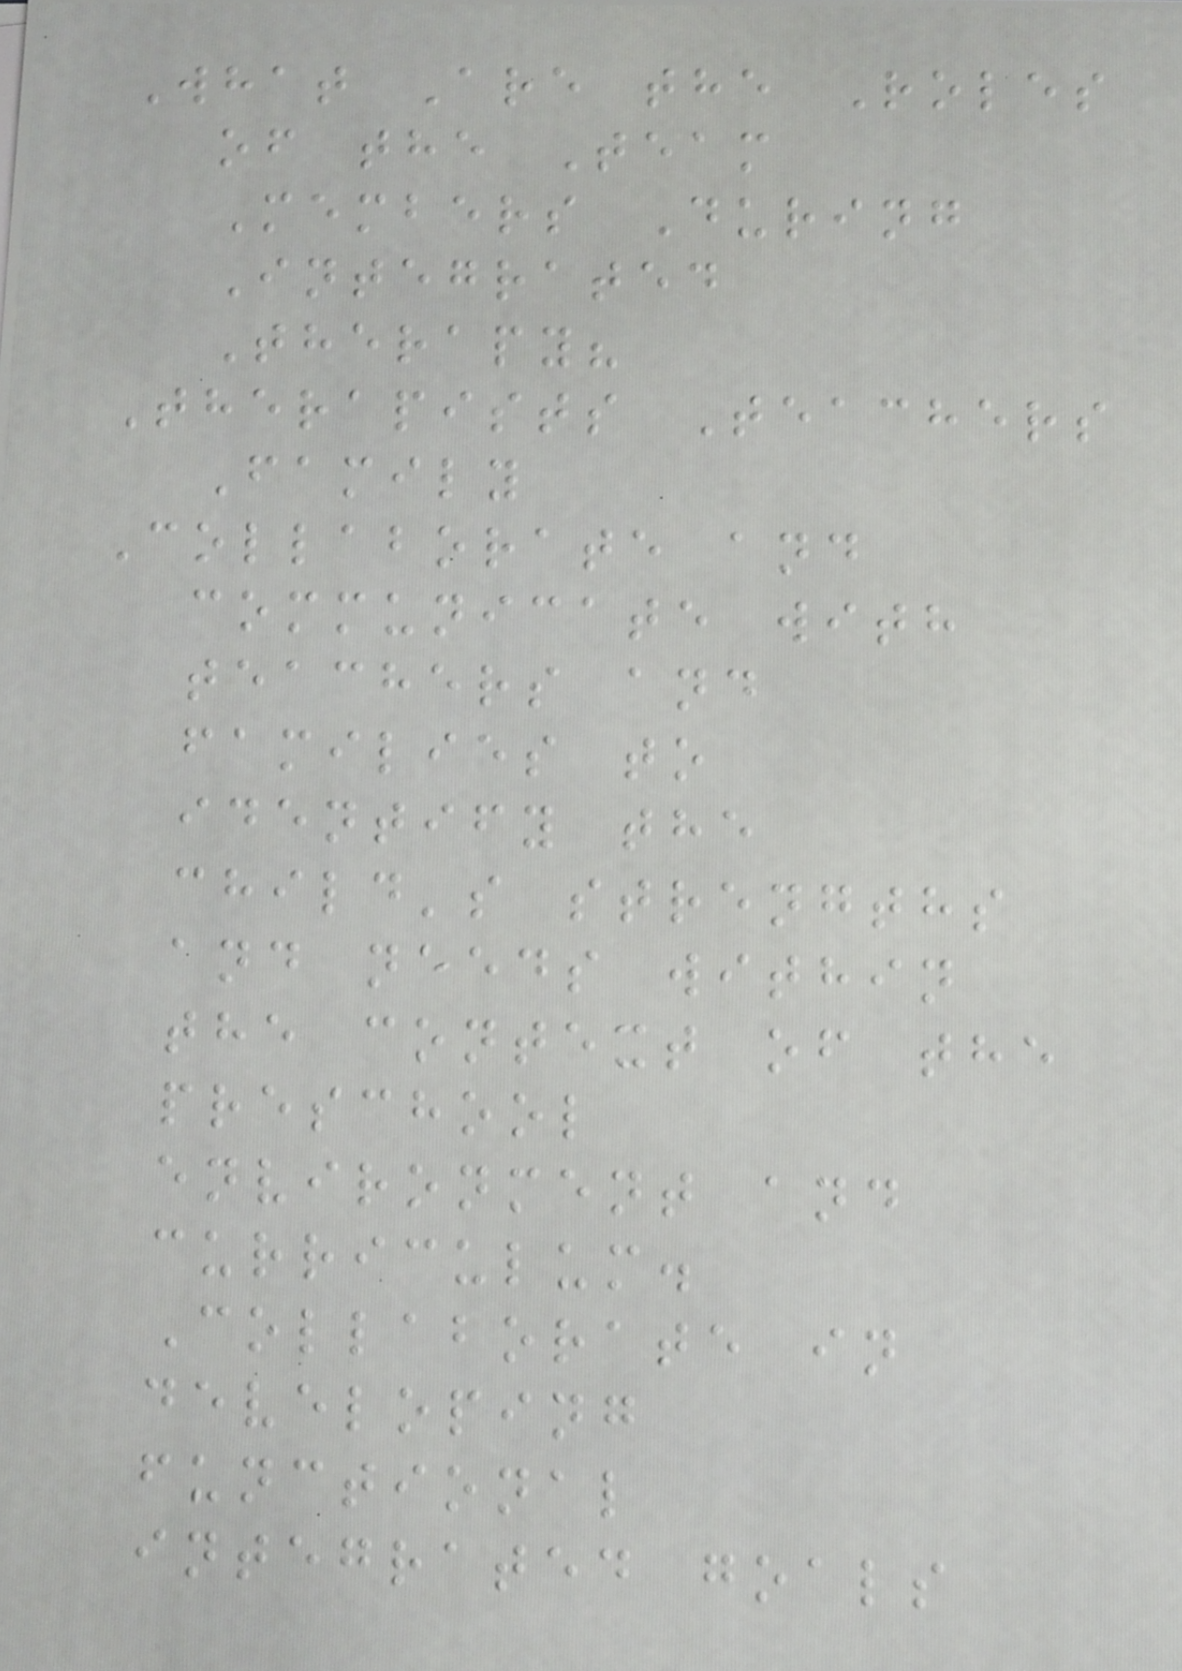What Are the Roles
of the Team
Members During
Integrated
Therapy?
Therapists Teachers
Family
Collaborate and
communicate with
teachers and
families to
identify the
child's strengths
and needs within
the context of the
preschool
environment and
curriculum.
Collaborate in
developing
functional
integrated goals
